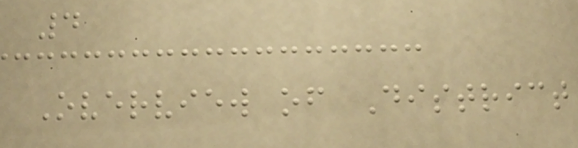4
Overview of District
